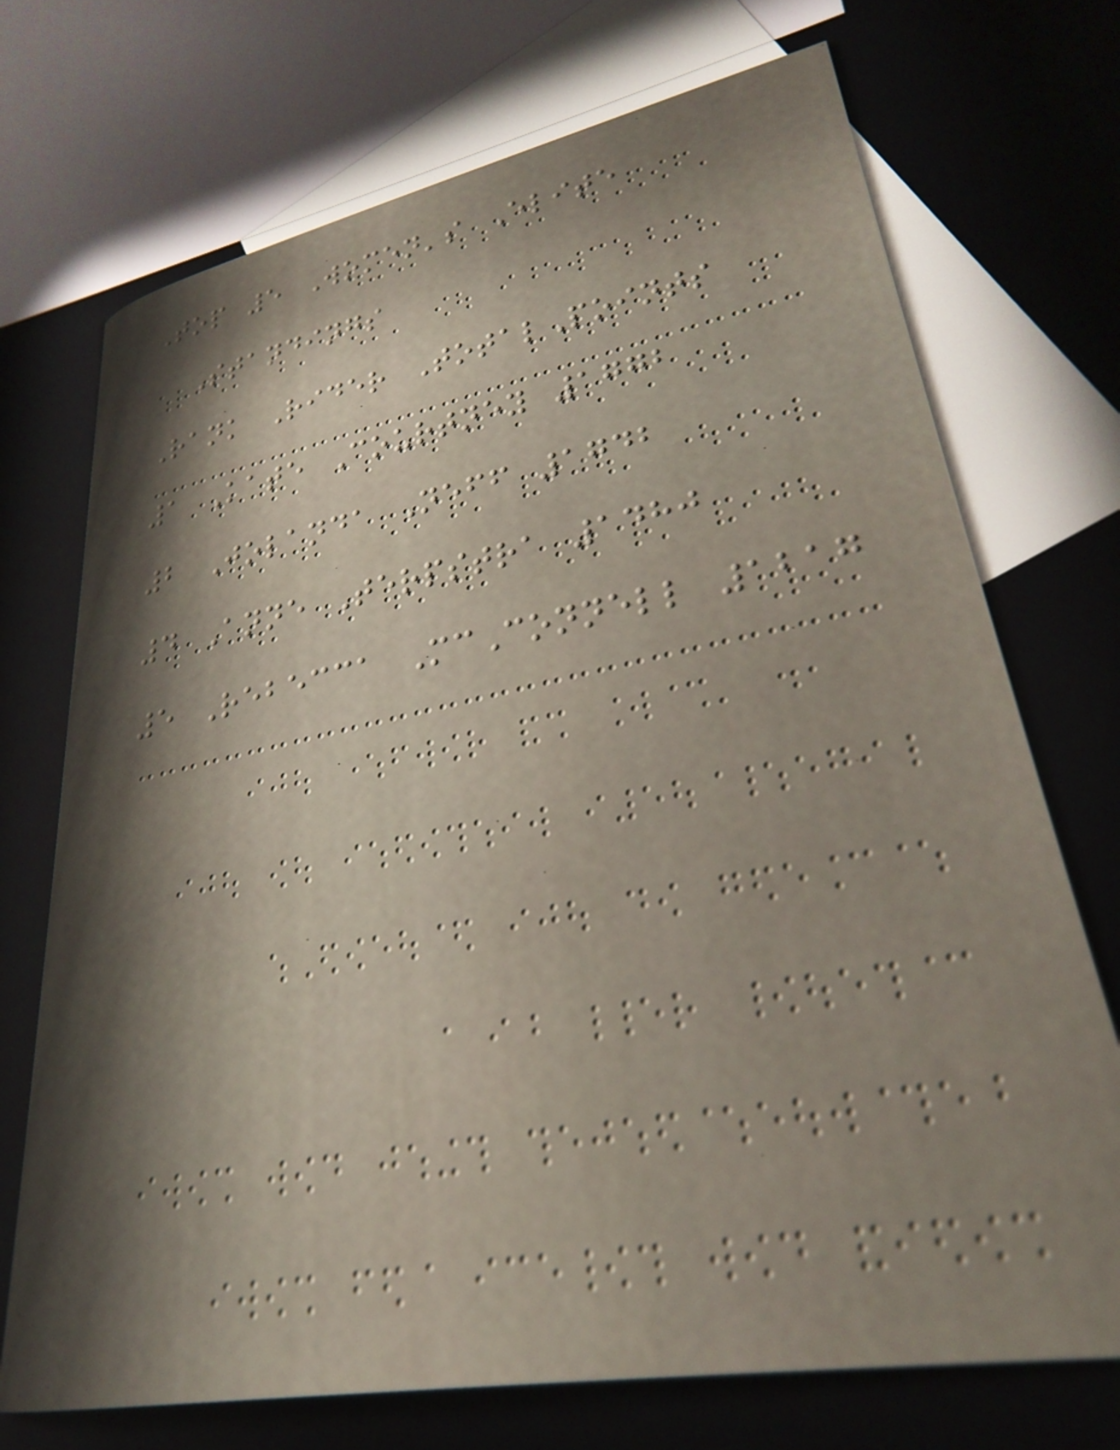Top 5 Women's Elite
Standings
Rank Rider TotalPoints
1 Kate Courtney 1772
2 Jolanda Neff 1742
4 Anne Terpstra 1480
5 Rebecca McConnell 1217
